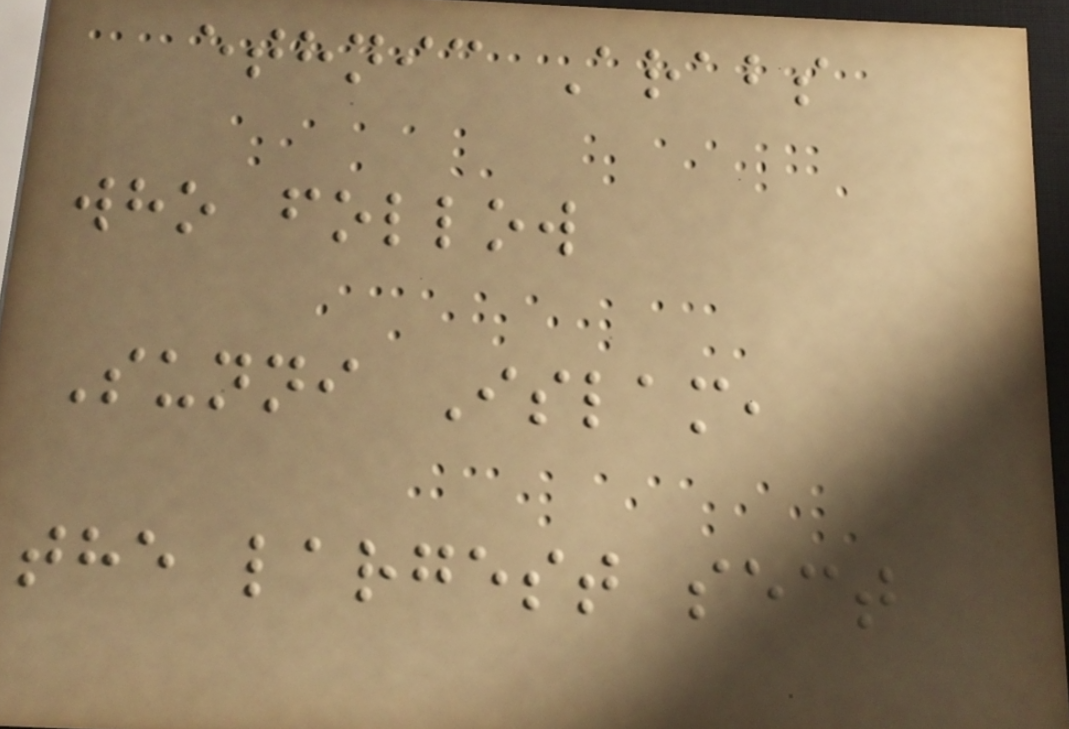ethnic Arabs
who follow
Sunni Islam,
the largest sect
